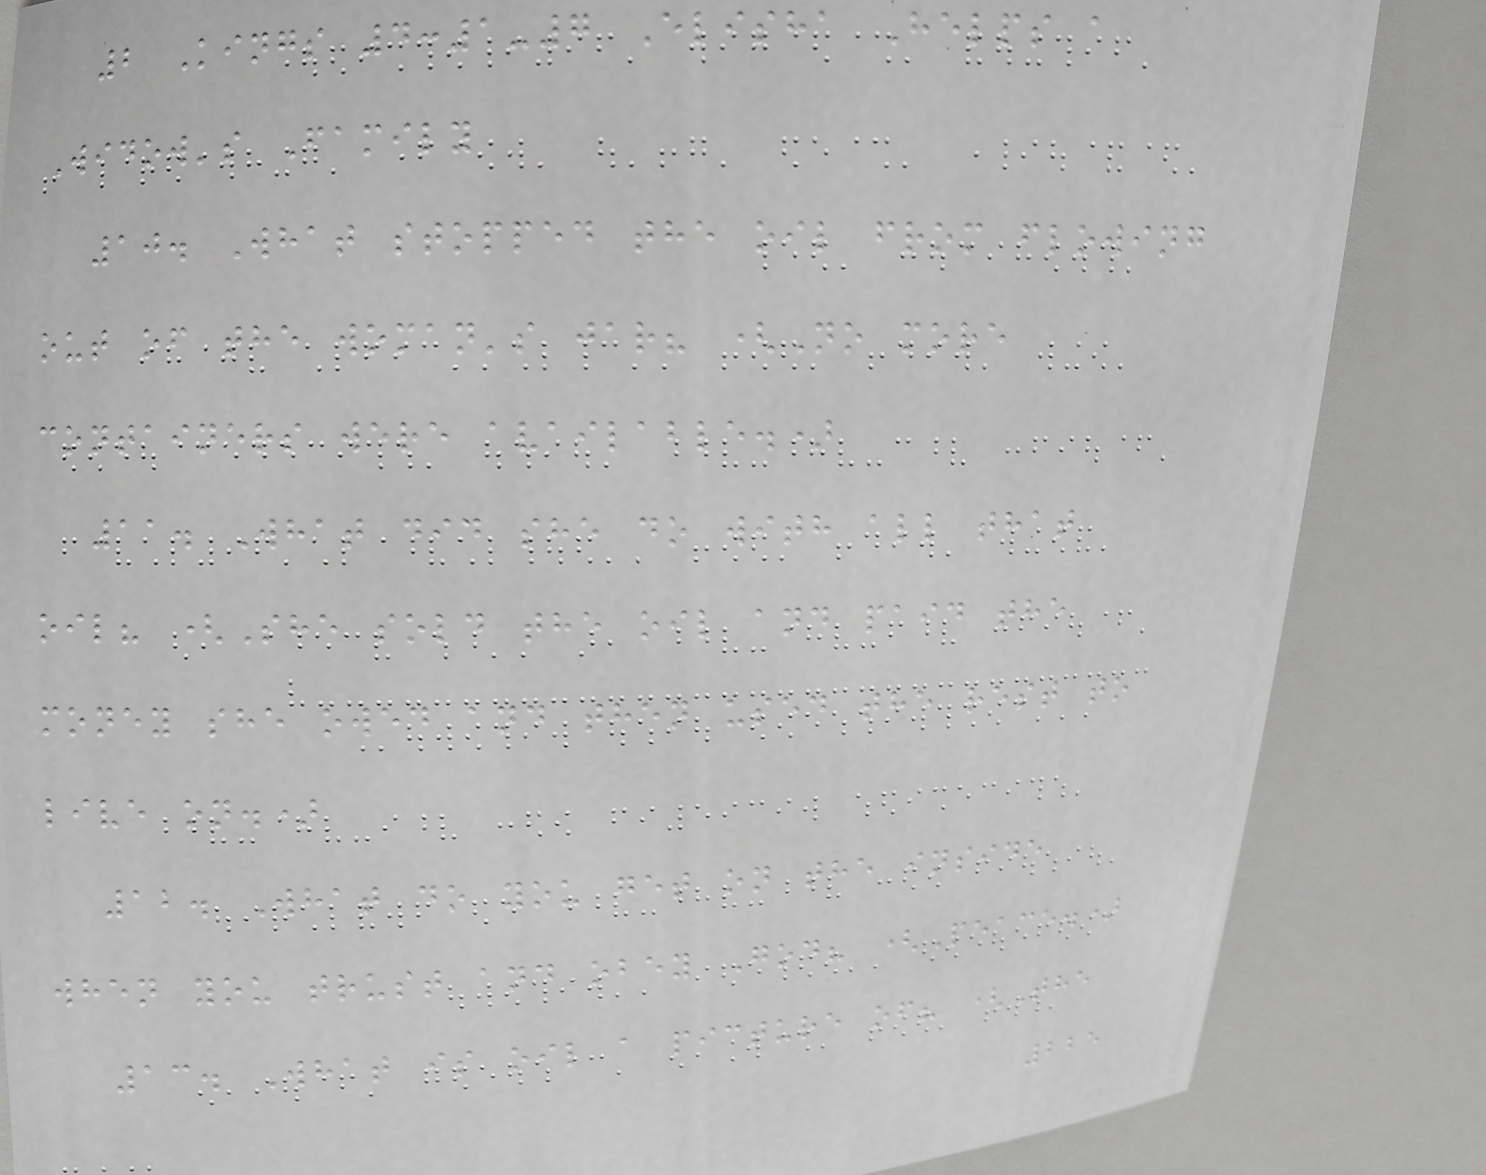2 Kings 4:1-7 Elisha Helps a
Widow's Family
10. What stopped the oil from flowing
out of the woman's jar? (No more
containers were available.)
11. What did she do with all that
oil? (She sold the oil and paid the
money she owed and then used the rest to
live on.)
12. What do you get on the inside
when you trust and obey God? (Peace.)
13. What is oil a picture of? (The
225
